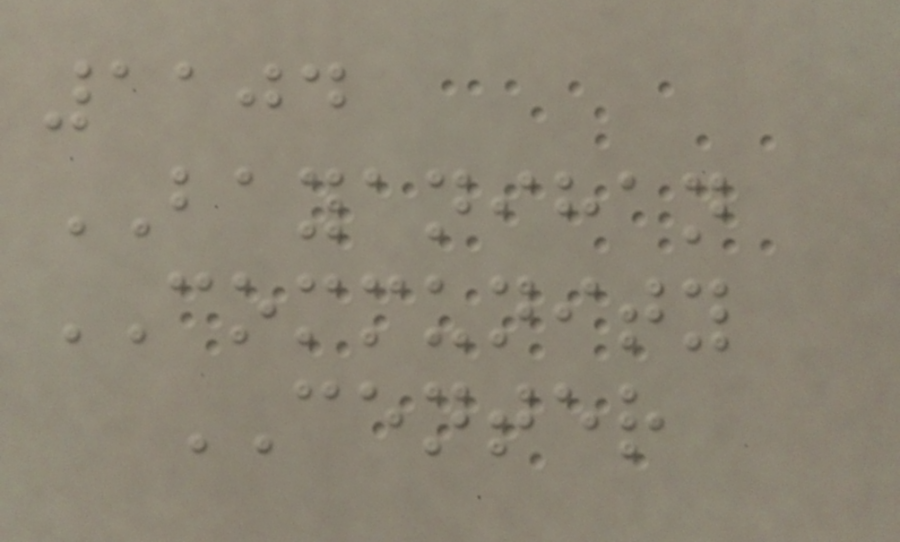1104
BAYANIHAN
COMMUNITY
CENTER
